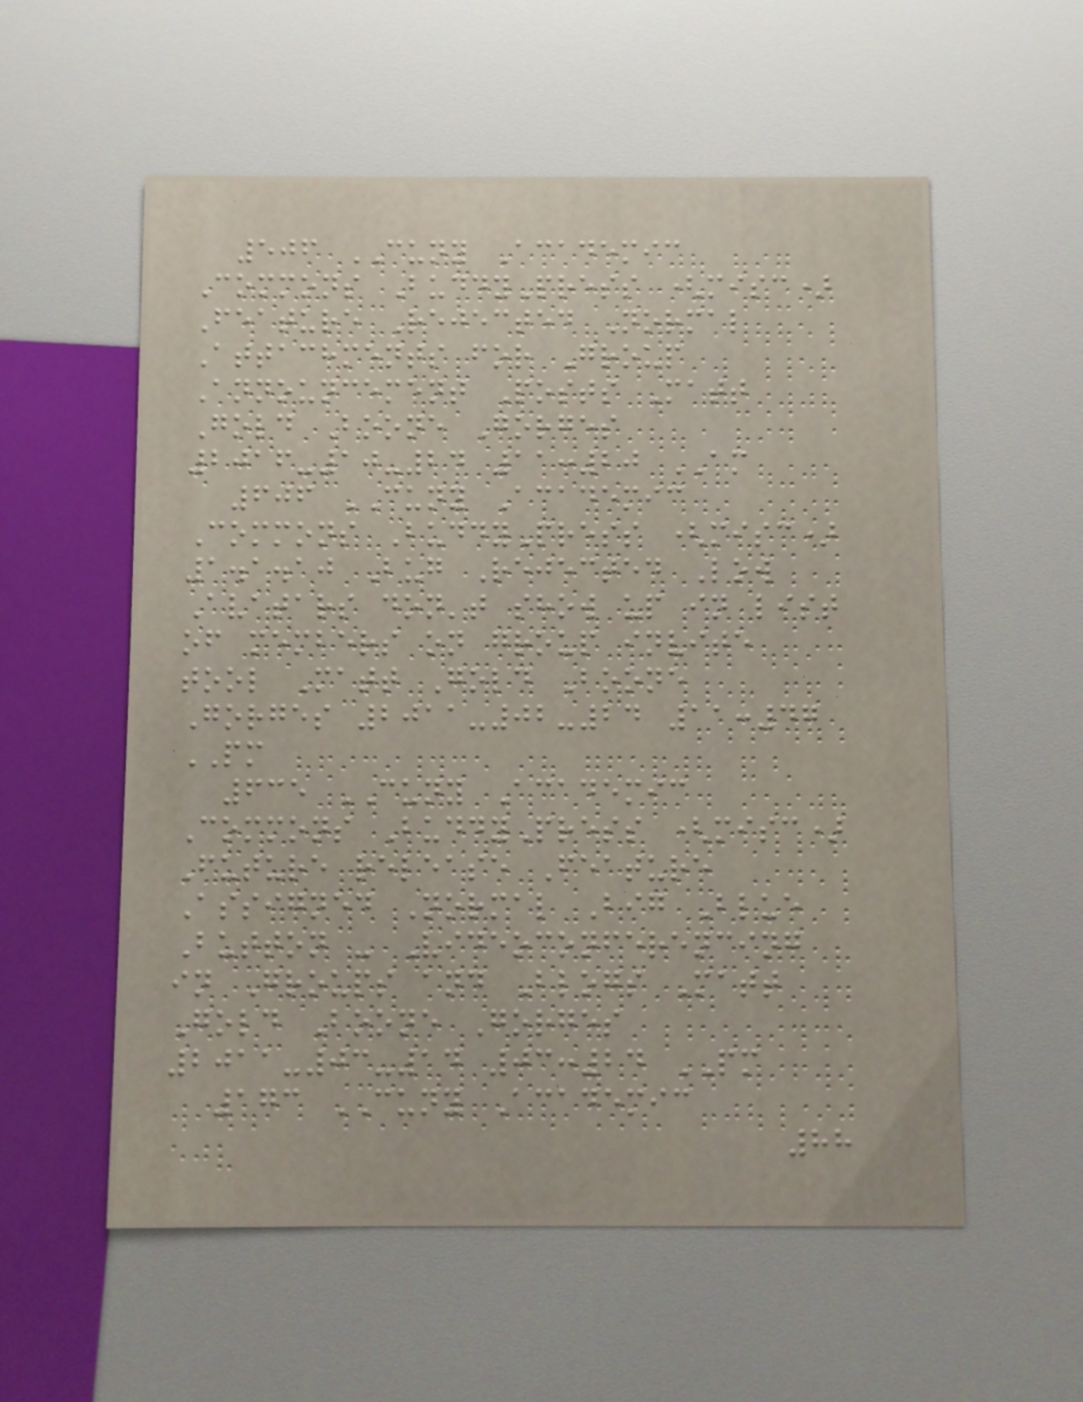506 CUNY Academic
Commons BuddyPress (misc)
Feature Rejected Normal
Attachments for Group
Announcement Posts Matt
Gold Boone Gorges
2016-10-24 11:20 AM
606 CUNY Academic
Commons BuddyPress (misc)
1.1.10 Bug Rejected Low
Avatars don't show up in list
of members on group invite
tool Matt Gold Boone
Gorges 2011-02-24 11:47
PM
635 CUNY Academic
Commons BuddyPress (misc)
Future release Feature
Assigned Normal Big Blue
Button - Videoconferencing
in Groups and Blogs Matt
Gold Boone Gorges
2011-03-14 03:24 PM
173 CUNY Academic
88
